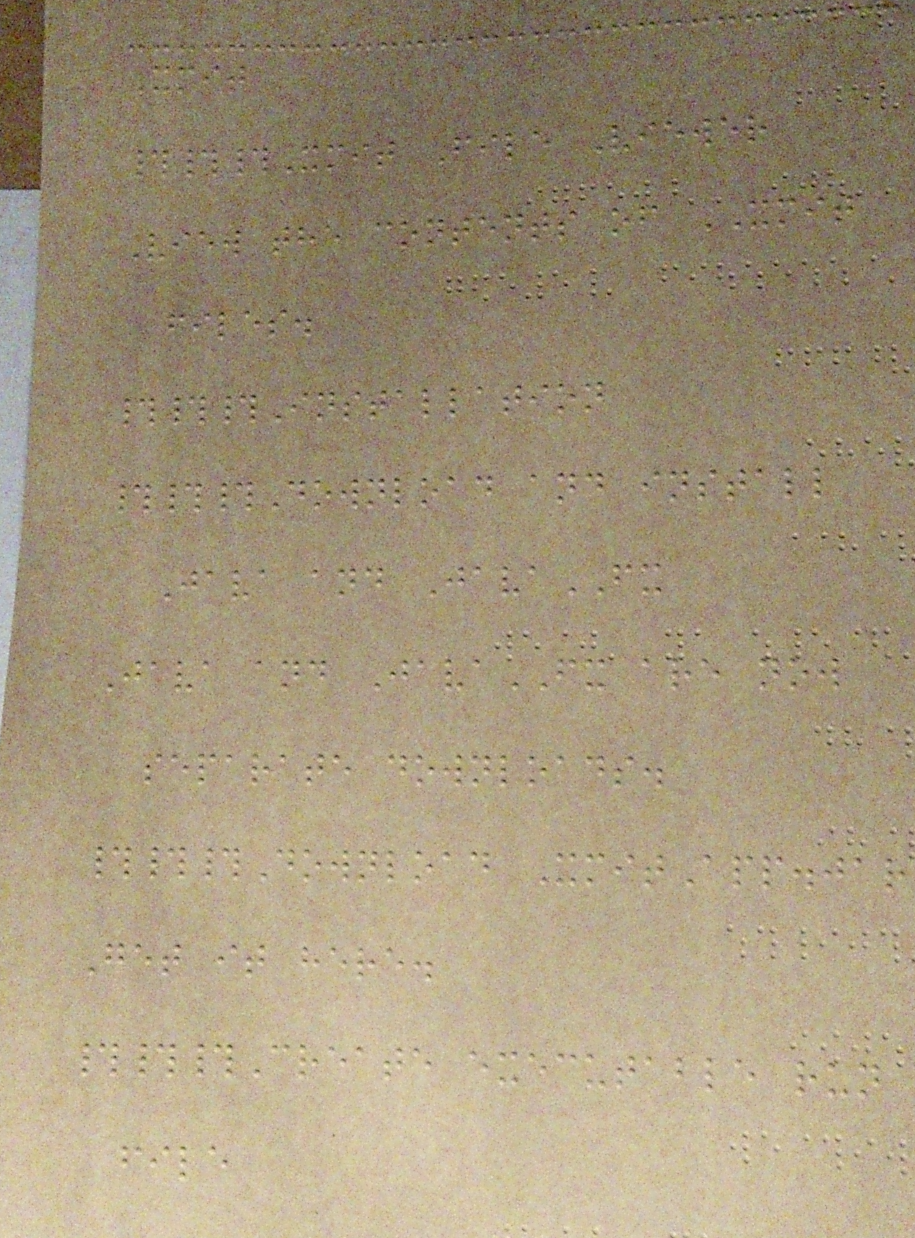Xmit
###Xmit File Viewer
View the contents of XMIT
files.
###Installation
###Download and install
Java and JavaFX
Java and JavaFX are now
separate downloads.
###Download XmitApp.jar
Get it here.
###Create executable run
file
